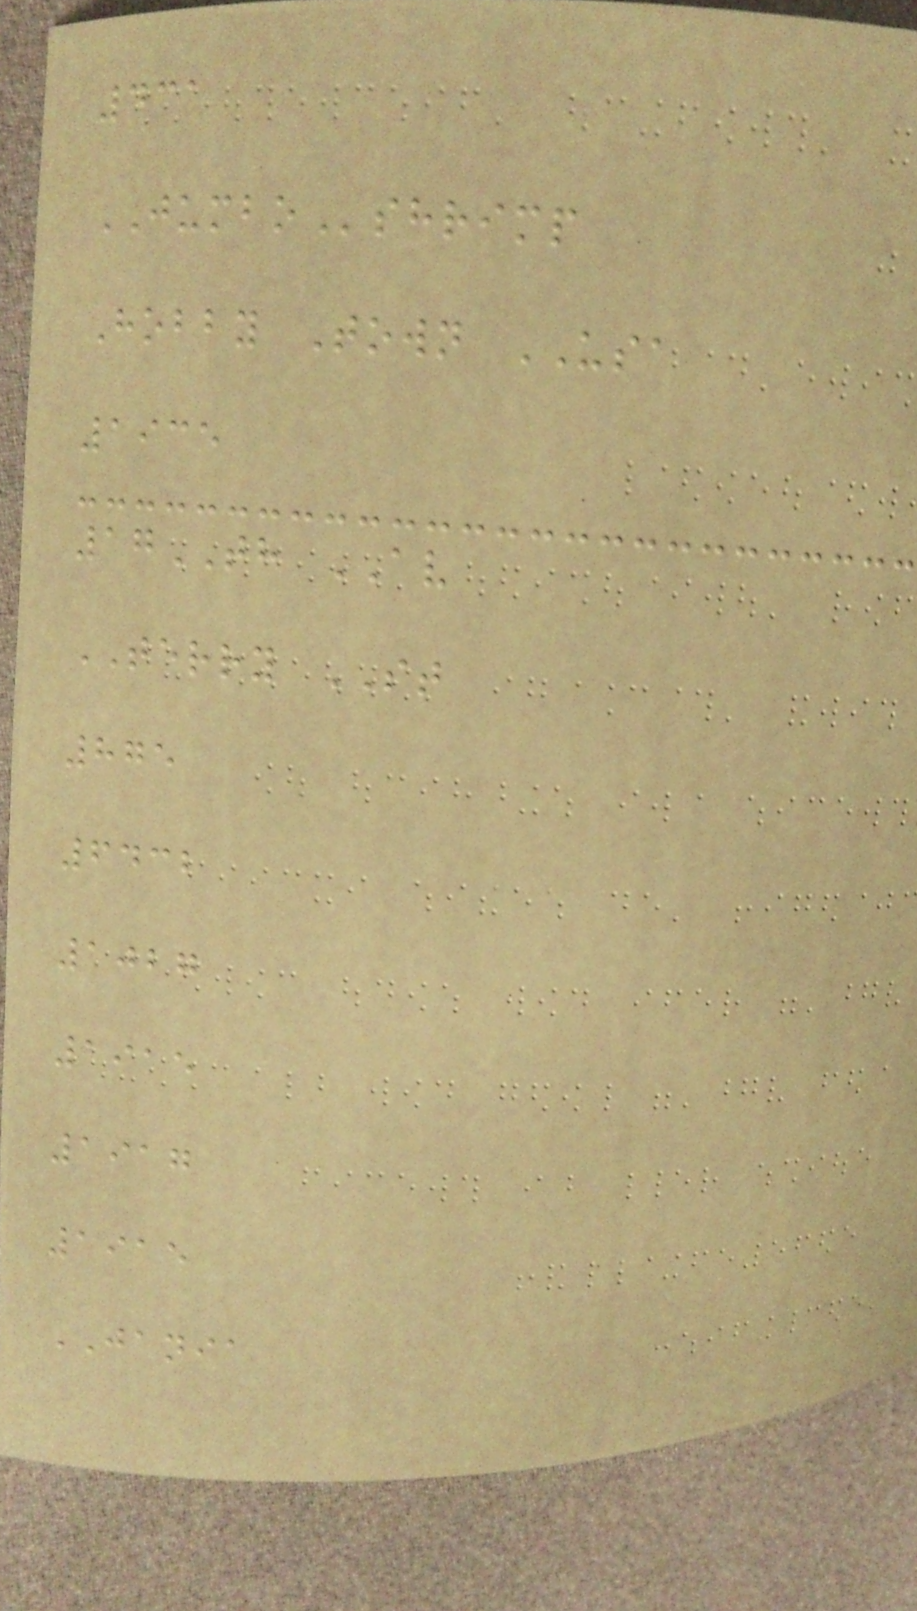431
JUMBOshrimp
Hobby Town USA
1935
17TH AV
TERRY ST
875
6432
1027
1915
1917
1915
JANIA
